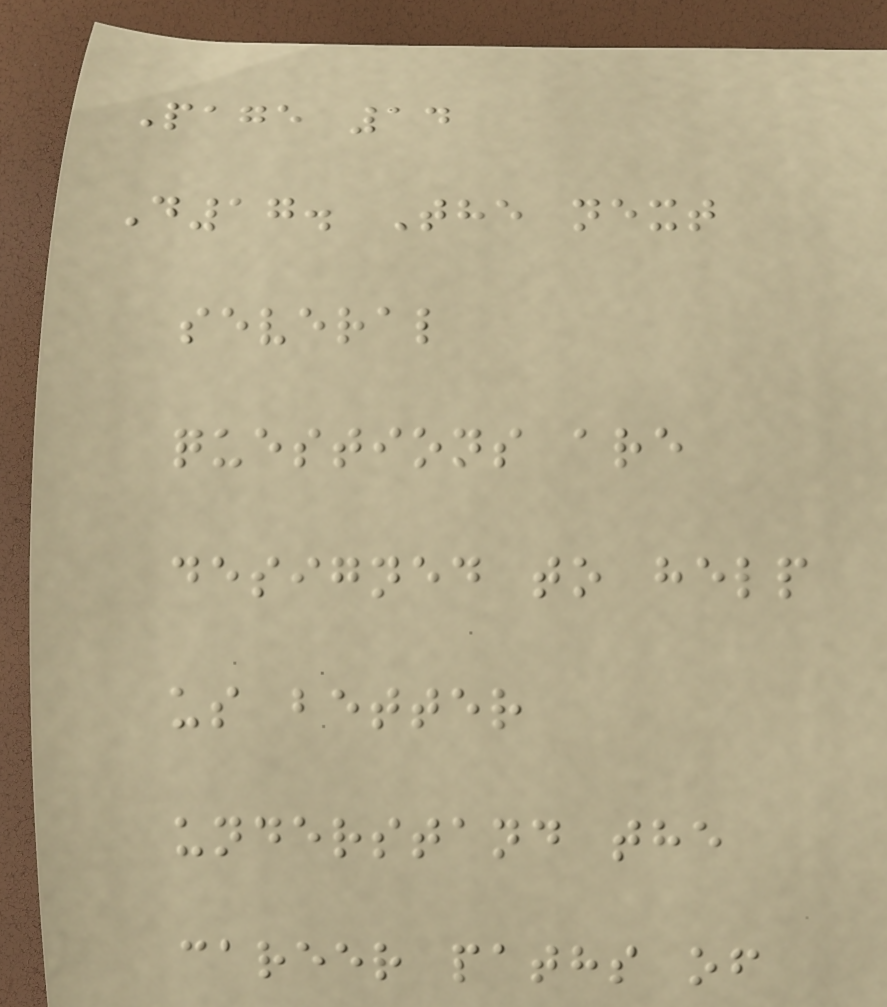Page 14
D17. The next
several
questions are
designed to help
us better
understand the
career paths of
